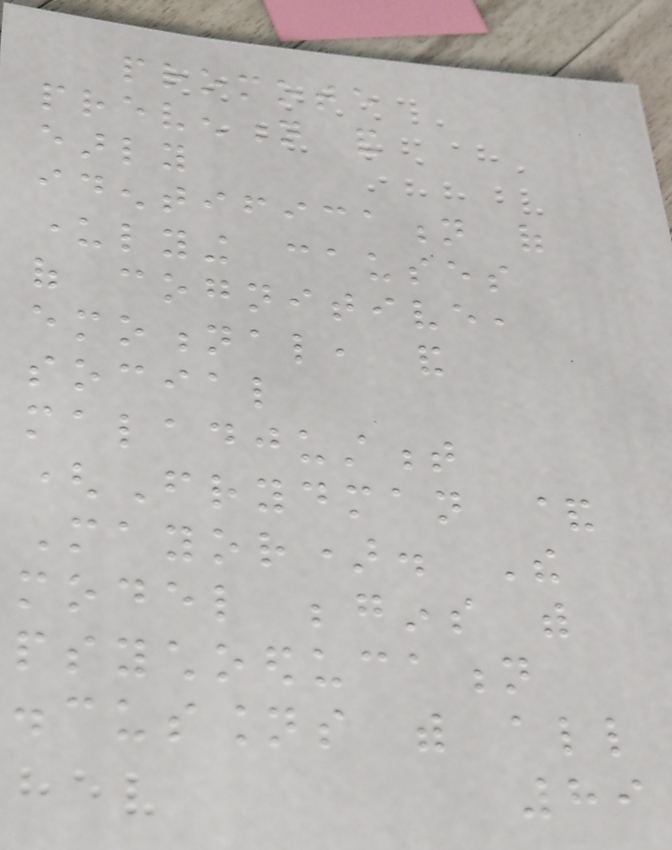promote
prevention and
early
identification of
underlying causes
of cognitive,
emotional, and
social
maladjustment
(Frydman &
Mayor). The
model begins with
psychoeducation
discussions with all
89
